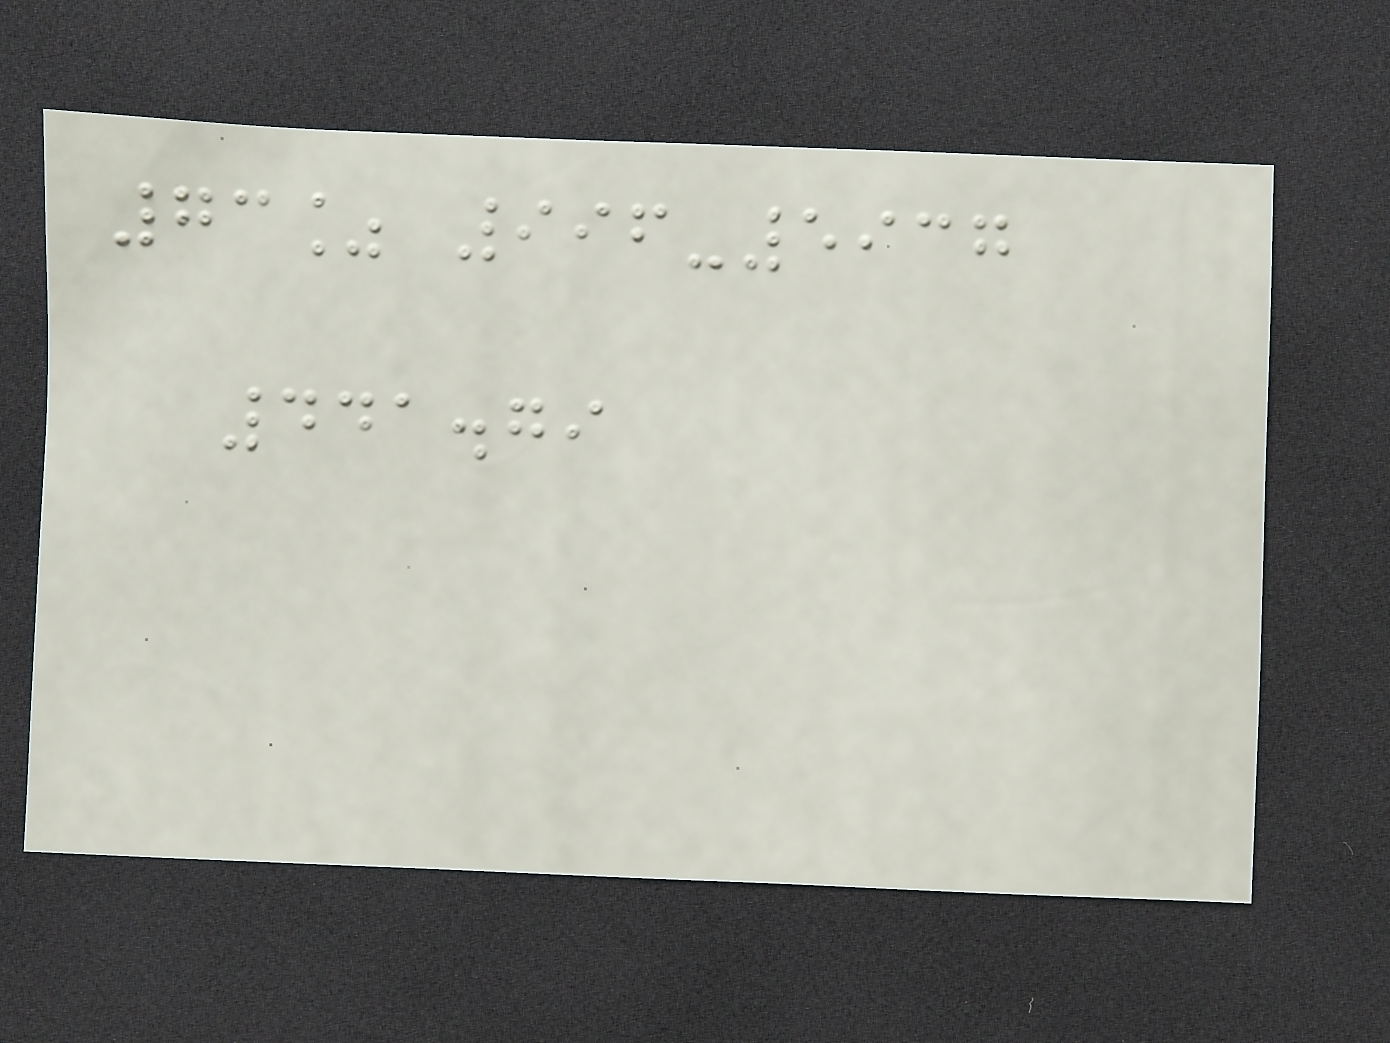73% 996-5937
441.79
